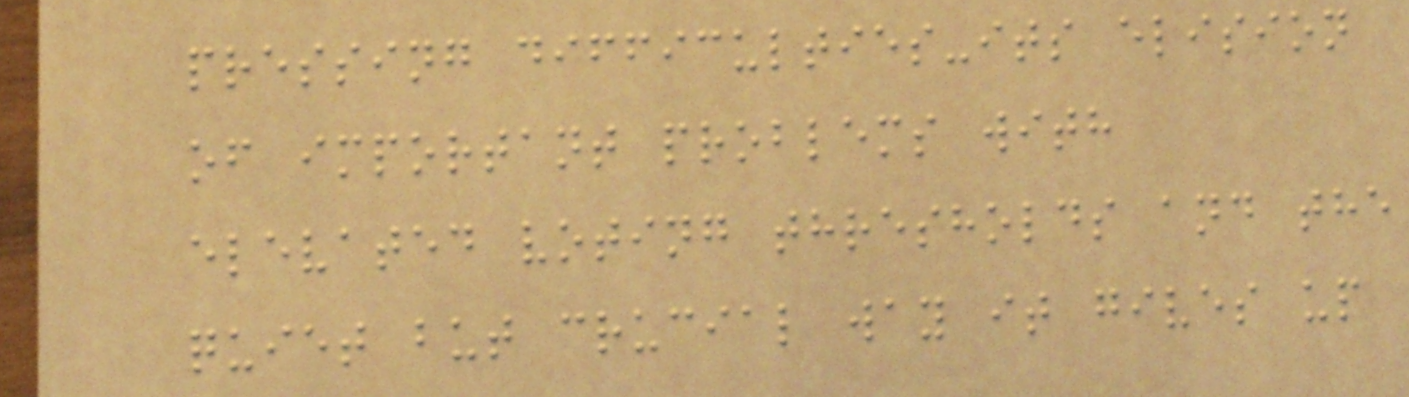pressing difficulties-its elision
of important problems with
elevated voting thresholds and the
quiet but crucial way it gives up
